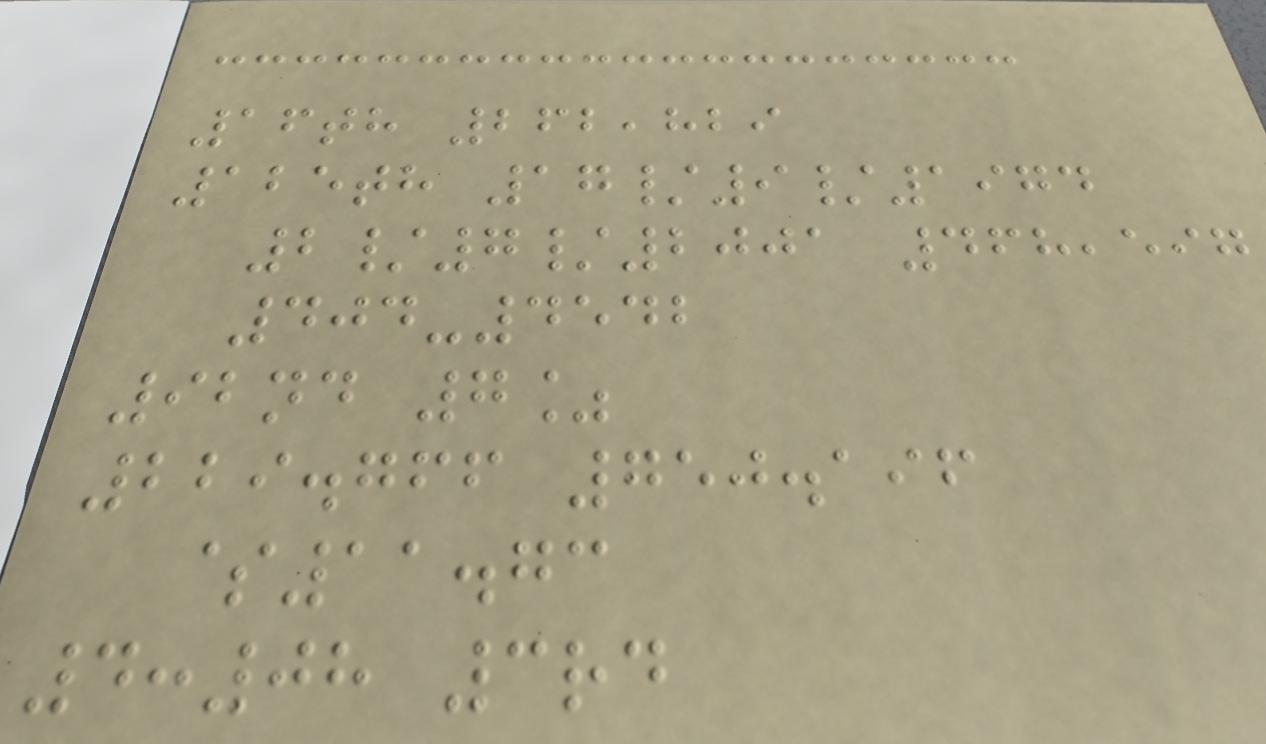16th 262,829
125th 17/9/1974
2/7/2001 468,597
404-4542
92nd 7%
229.766 750.196
$11.73
4:08 3rd
